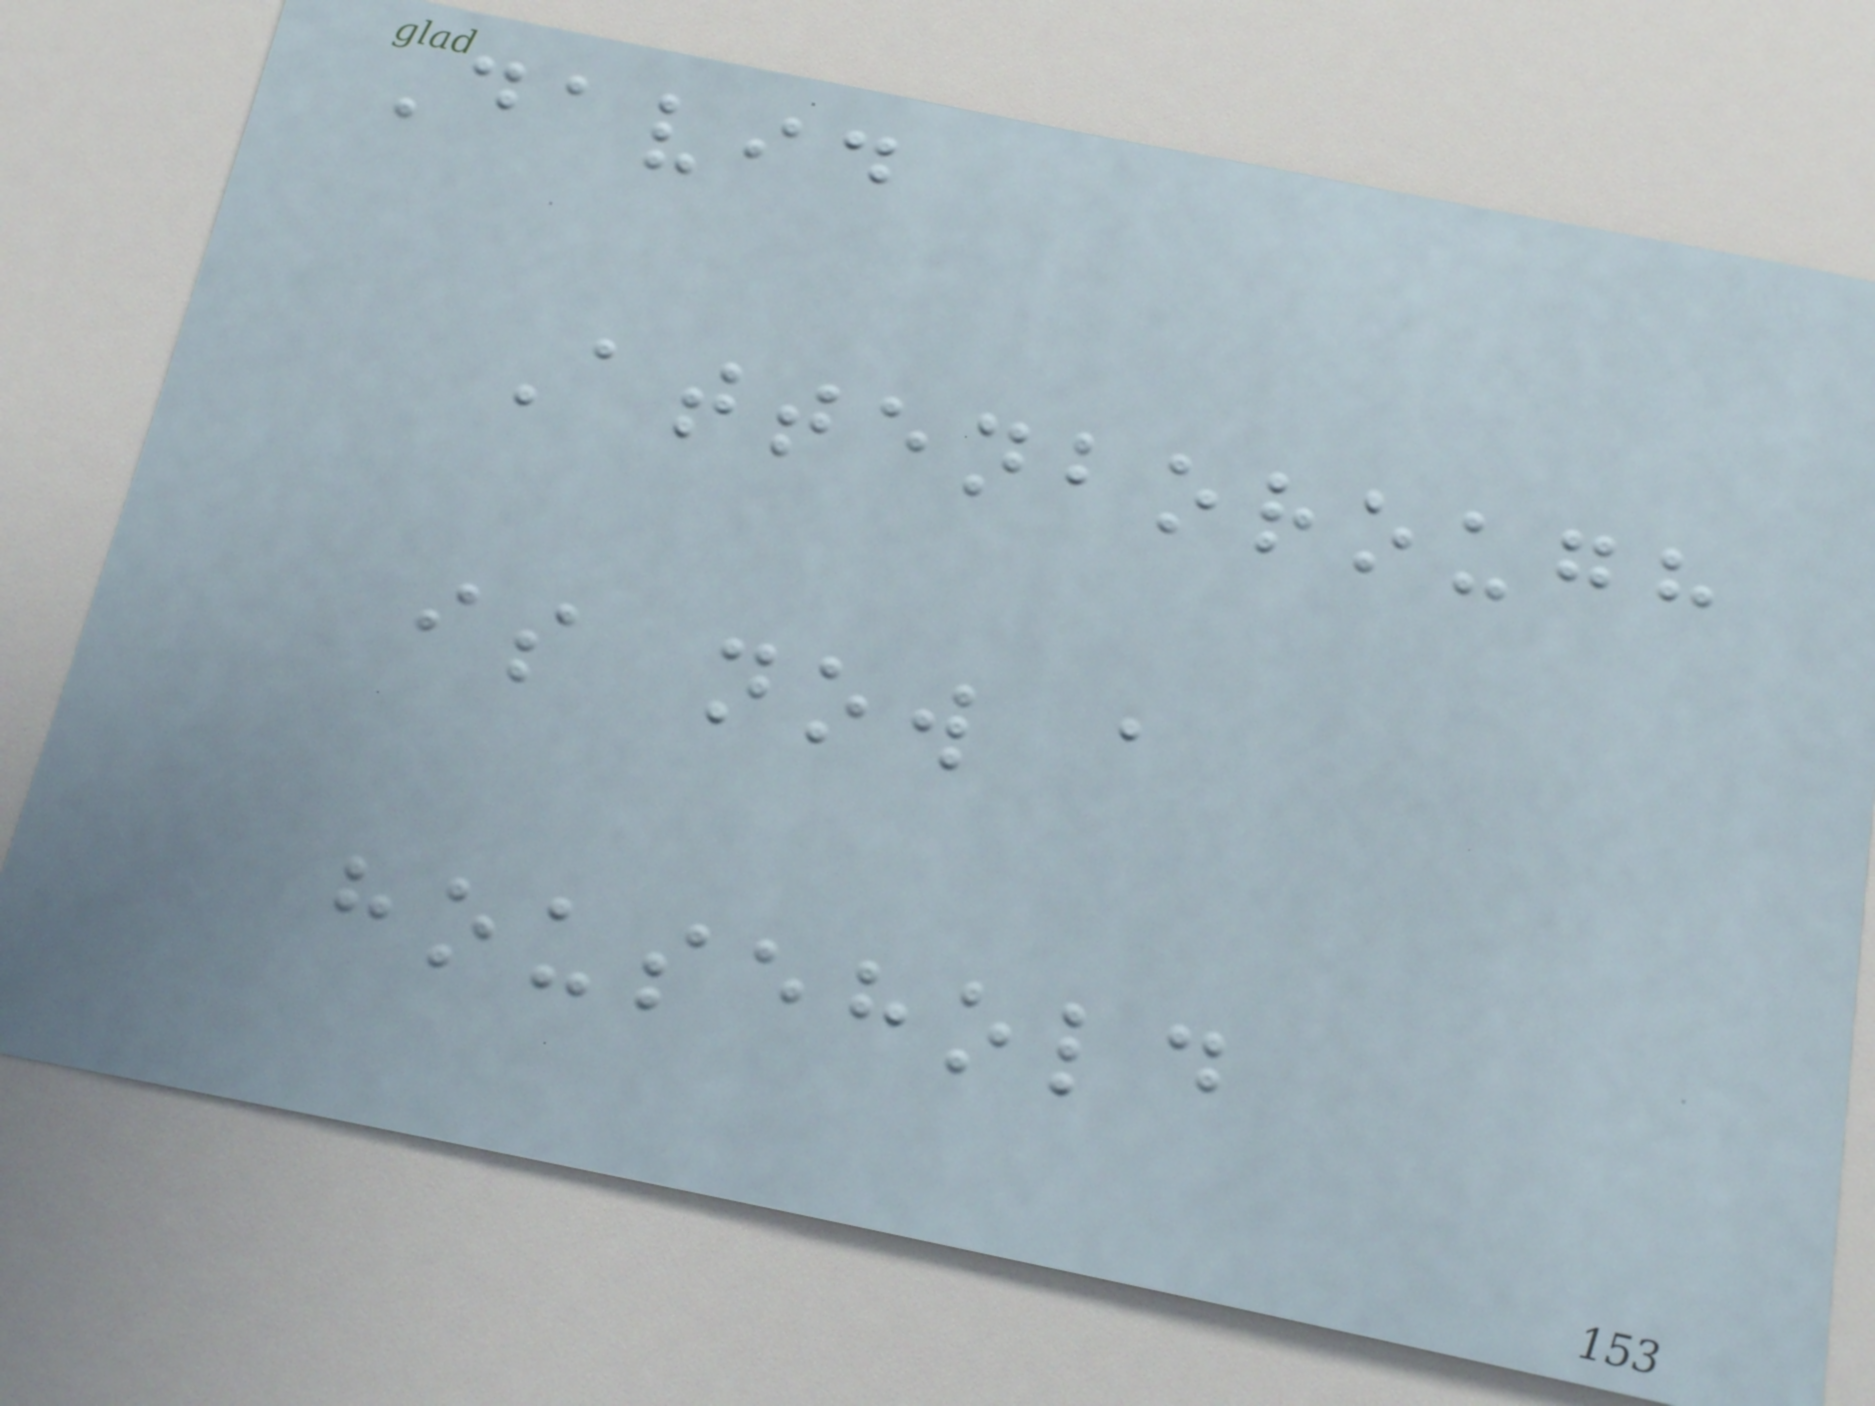David
Attenborough
is now a
household
